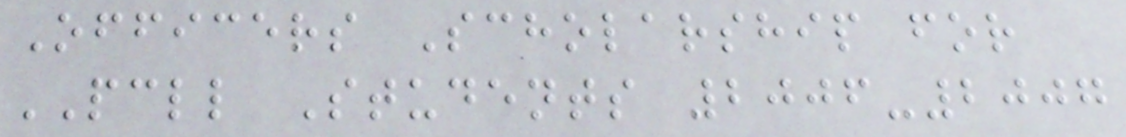Officers Scholarship for
PCLL Students 2006-2007
